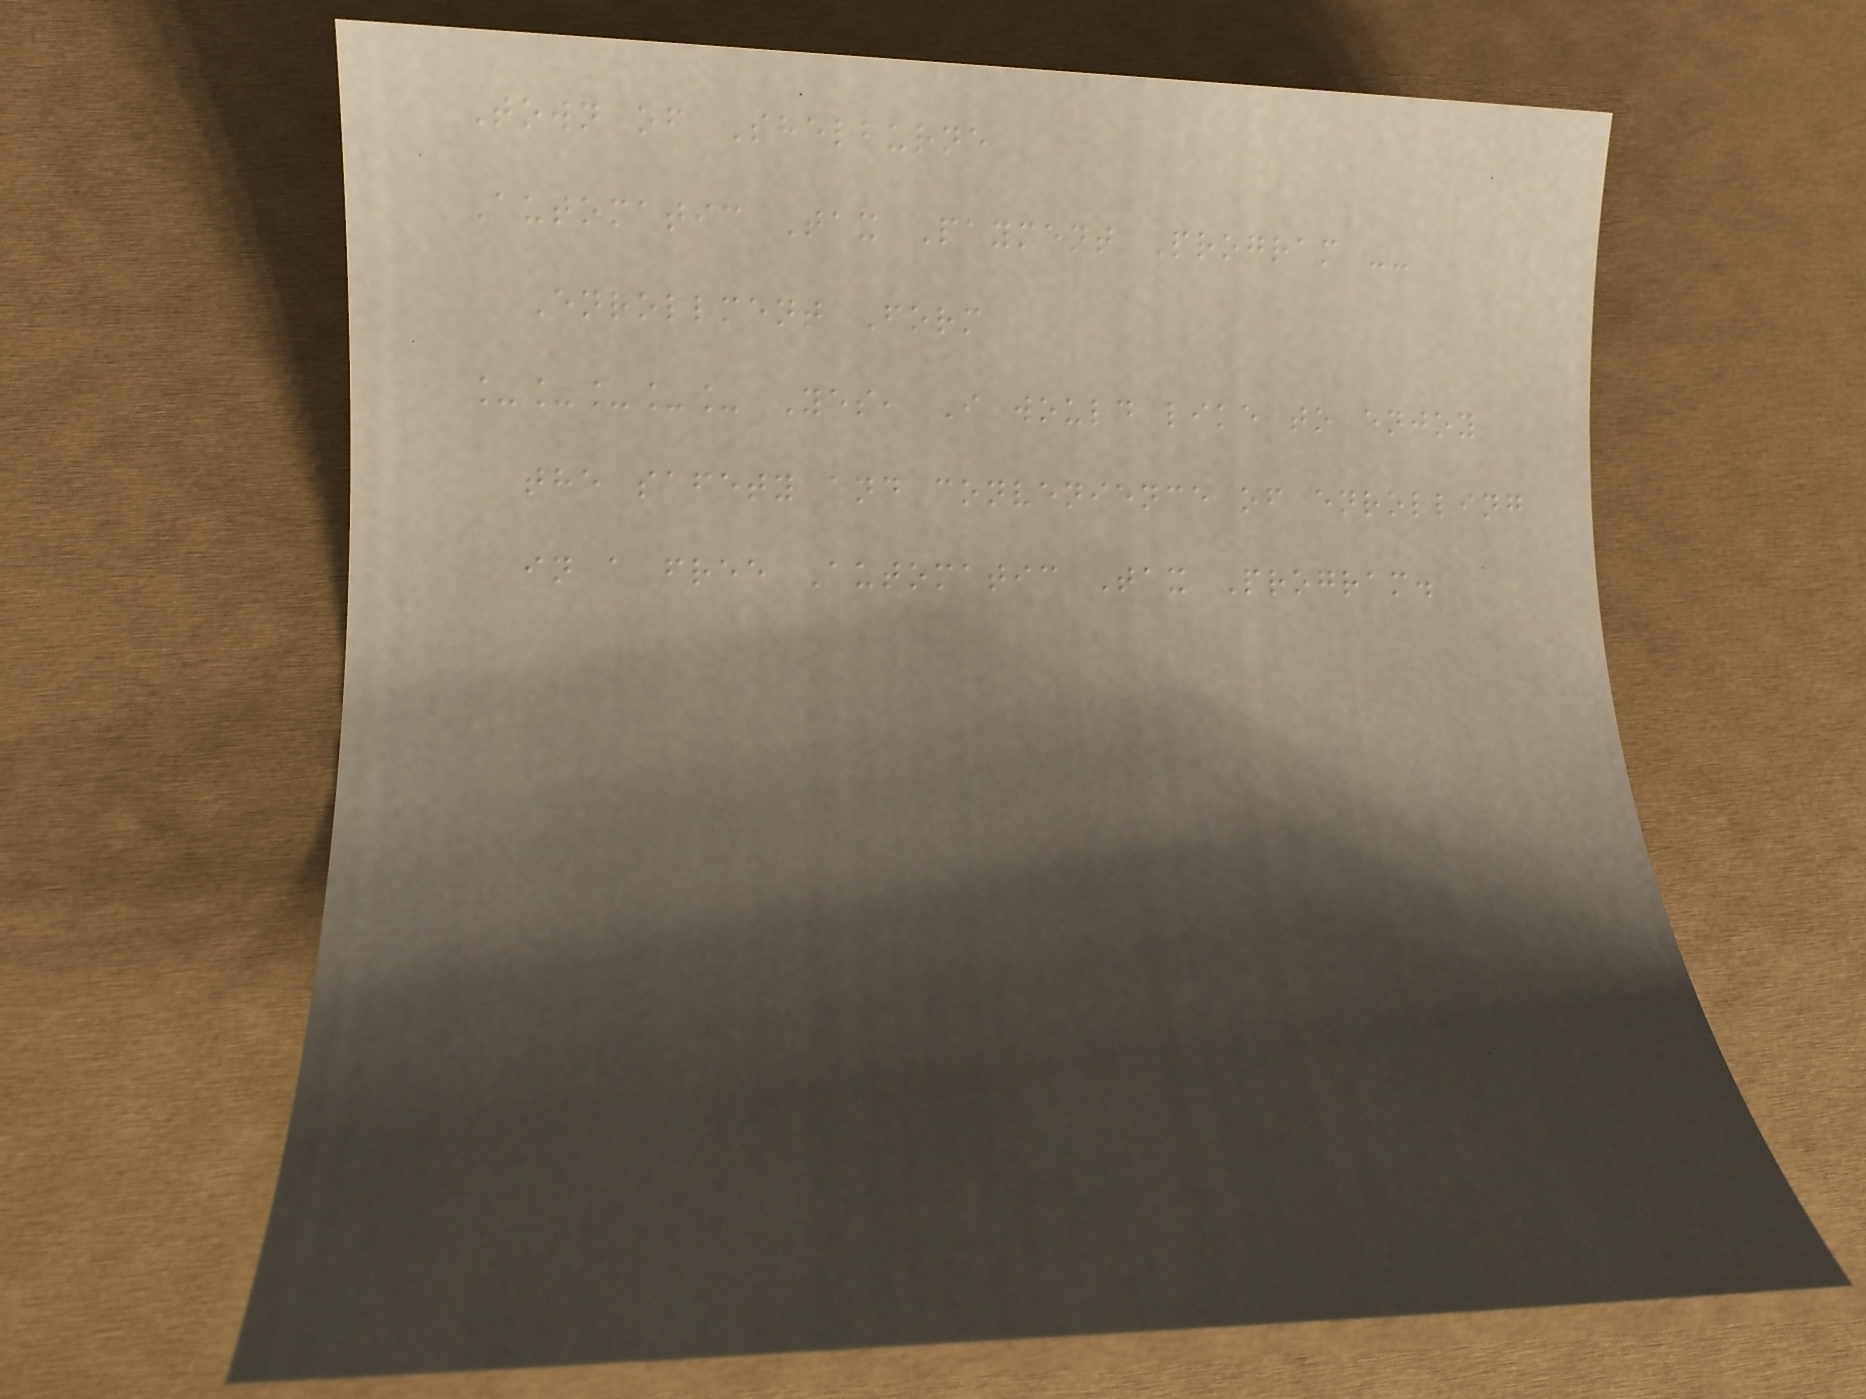Town of Shelburne
Automatic Tax Payment Program --
Enrollment Form
_____ Yes, I would like to enjoy
the safety and convenience of enrolling
in a free Automatic Tax Program.
